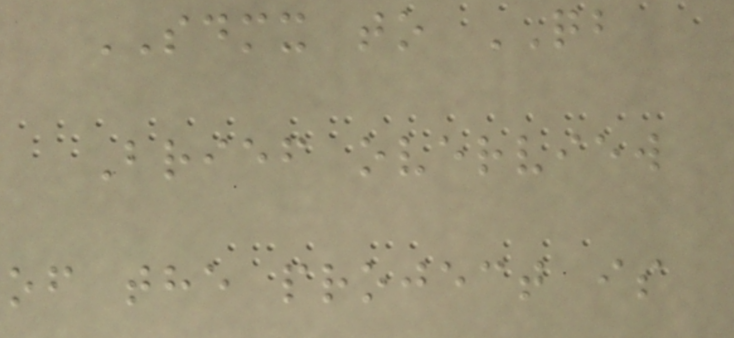SDMX to QB
Brief overview
of the project is
